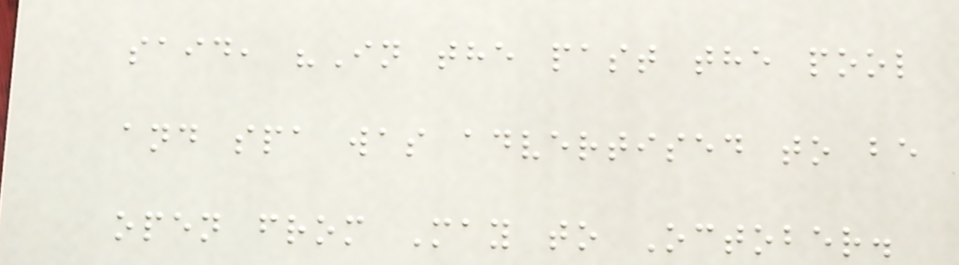said, "In the past the pool
and spa was advertised to be
open from May to October.
